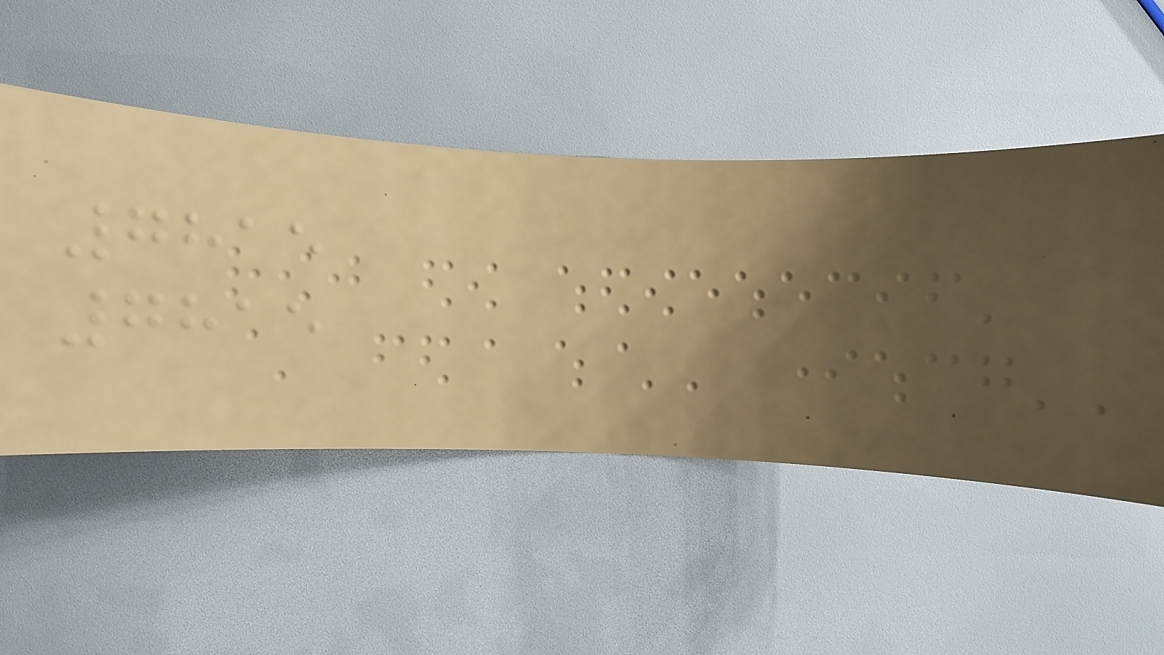7815
7815
